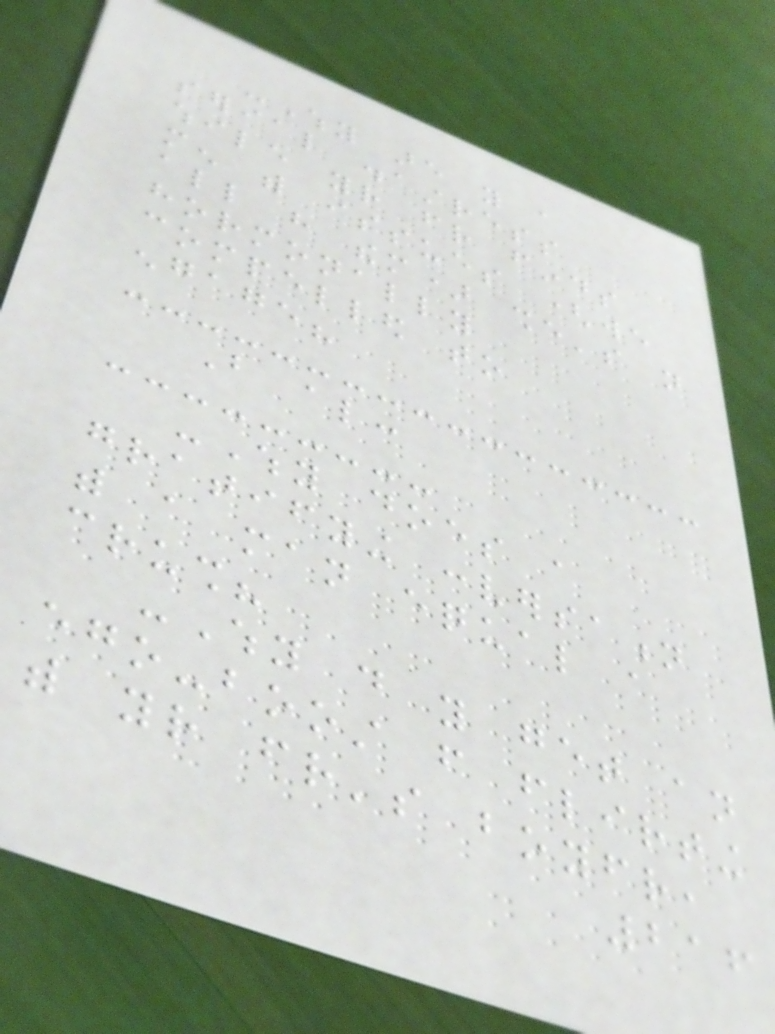-Why are you a
serial disastress
while your friend finds
men with issues (we
all have them) she's not
hormonally
compelled to
engage?
But also:
-Why does a
gratifying conversation
with a man equal a
crush?
-Why do you get an
ego-boost from flirting
with your friend's boyfriend,
216
